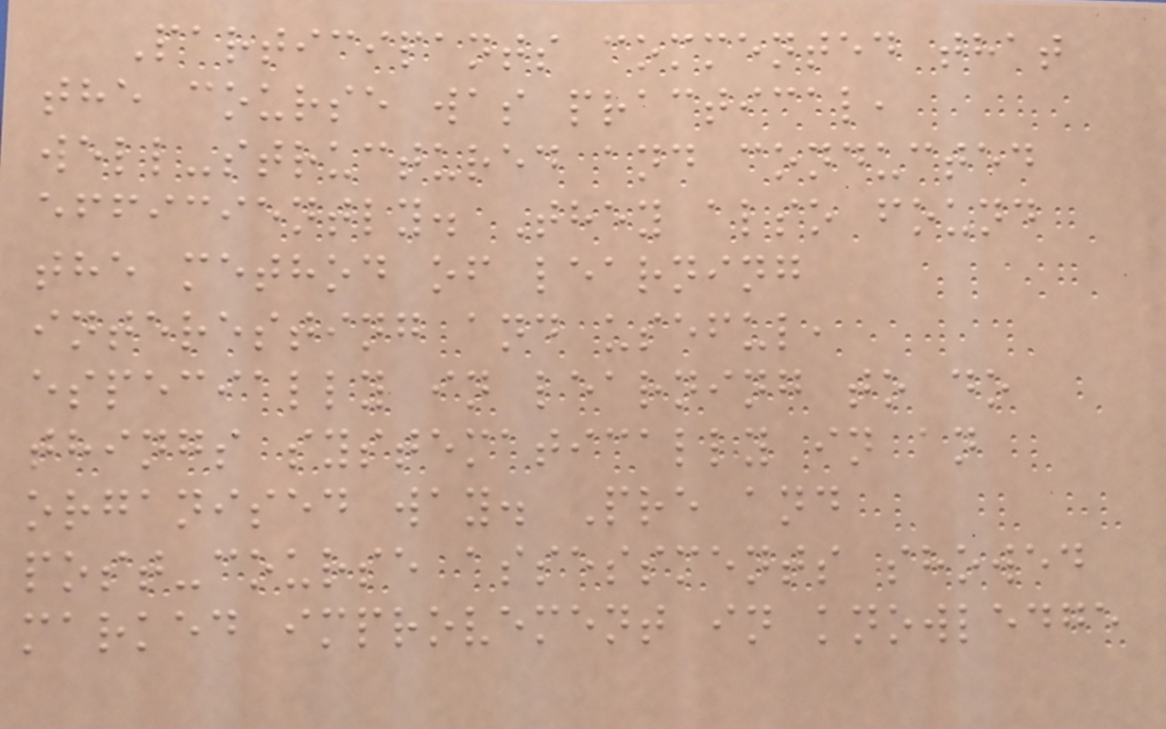Participants commented that
the course was practical,
well-structured and conducted
efficiently. They also found
the method of learning
interesting and useful,
especially in learning to do
things systematically in an
organised way. Pre and
post-course assessments showed
marked improvement in knowledge
